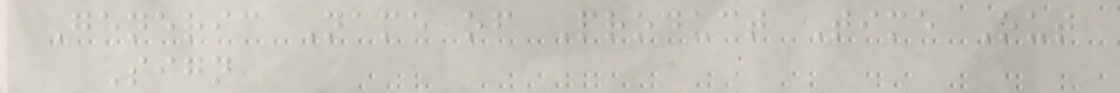Generic Name of Product Time Out
Sign
